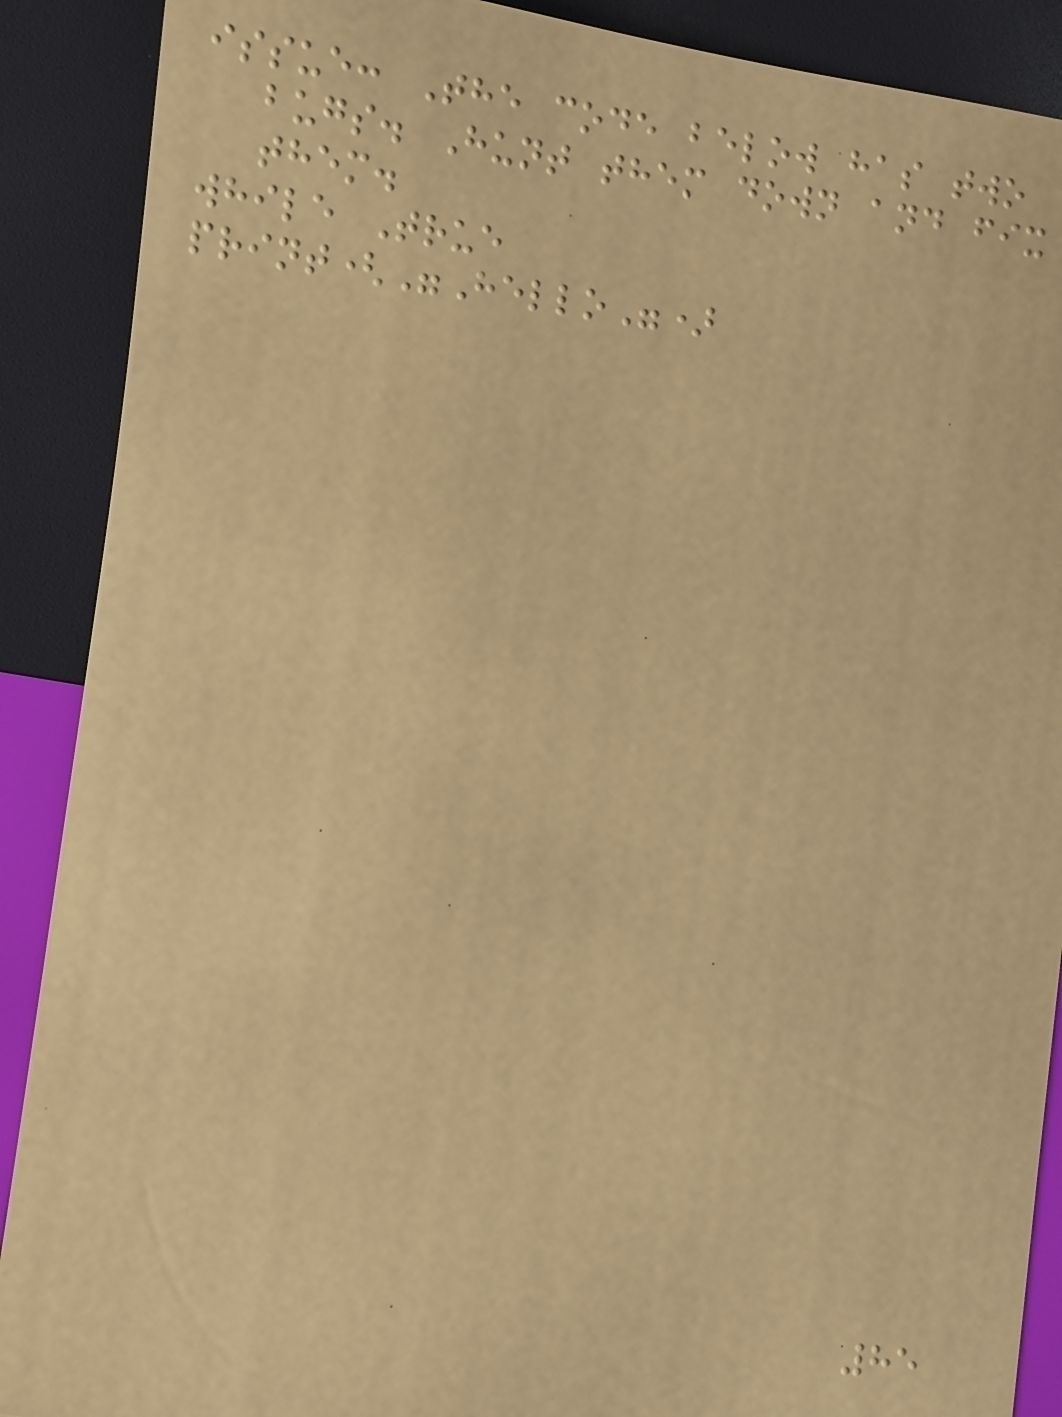issue: The code below has two
bugs. Hunt them down and fix
them.
while True
print("Hello")
85
